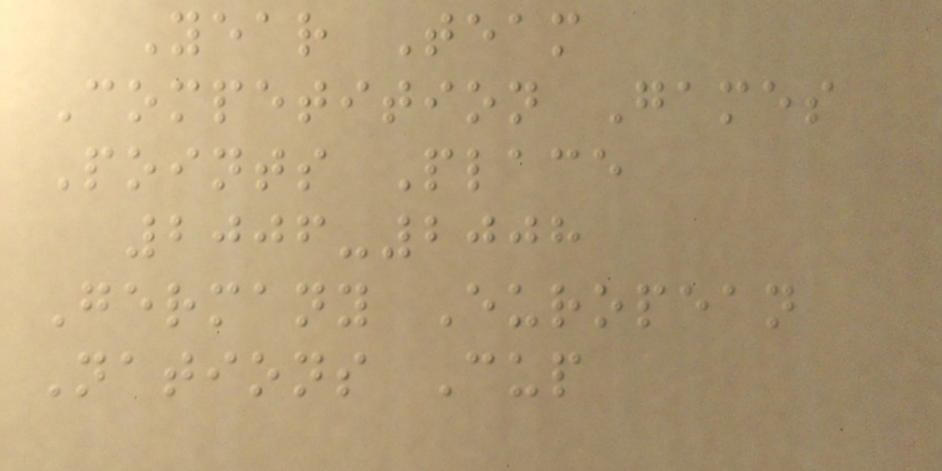Year Team
Competition Games
Points Place
2006-2008
Germany European
Nations Cup
